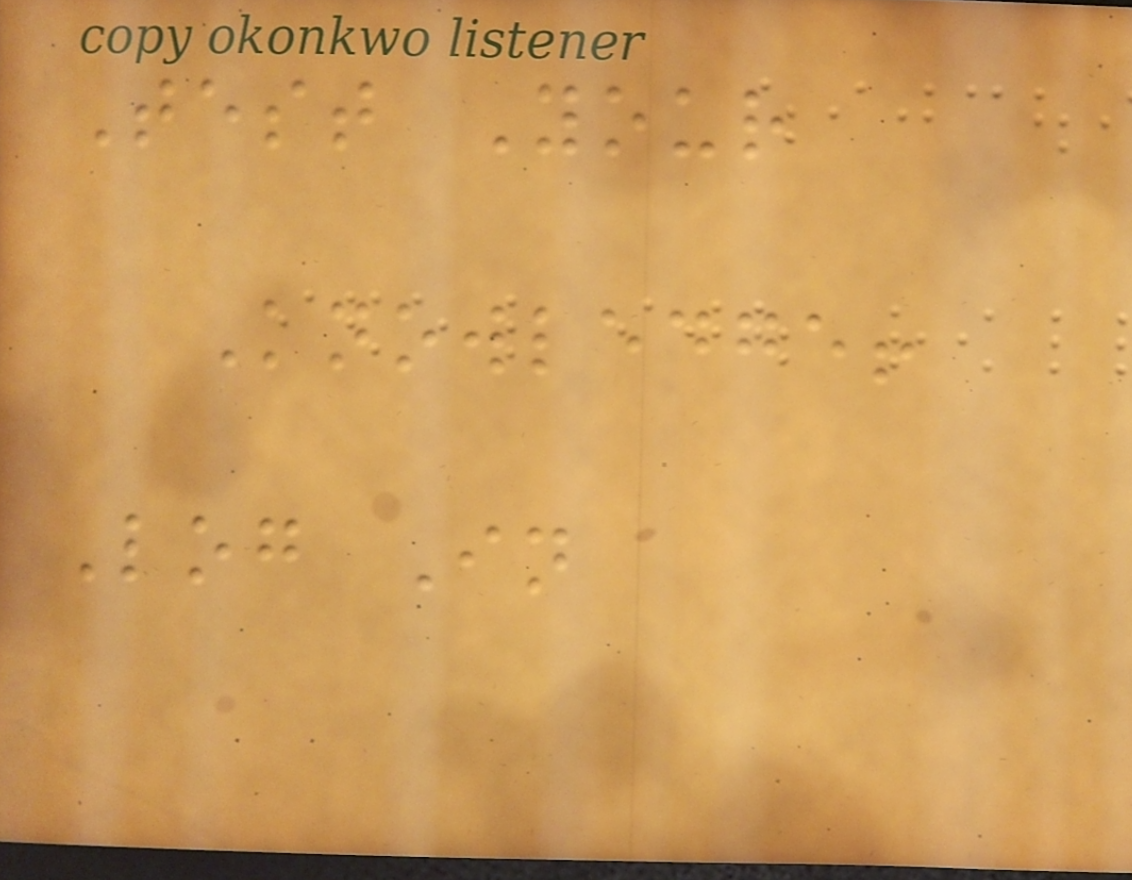Test Your
Knowledge!
Log In
